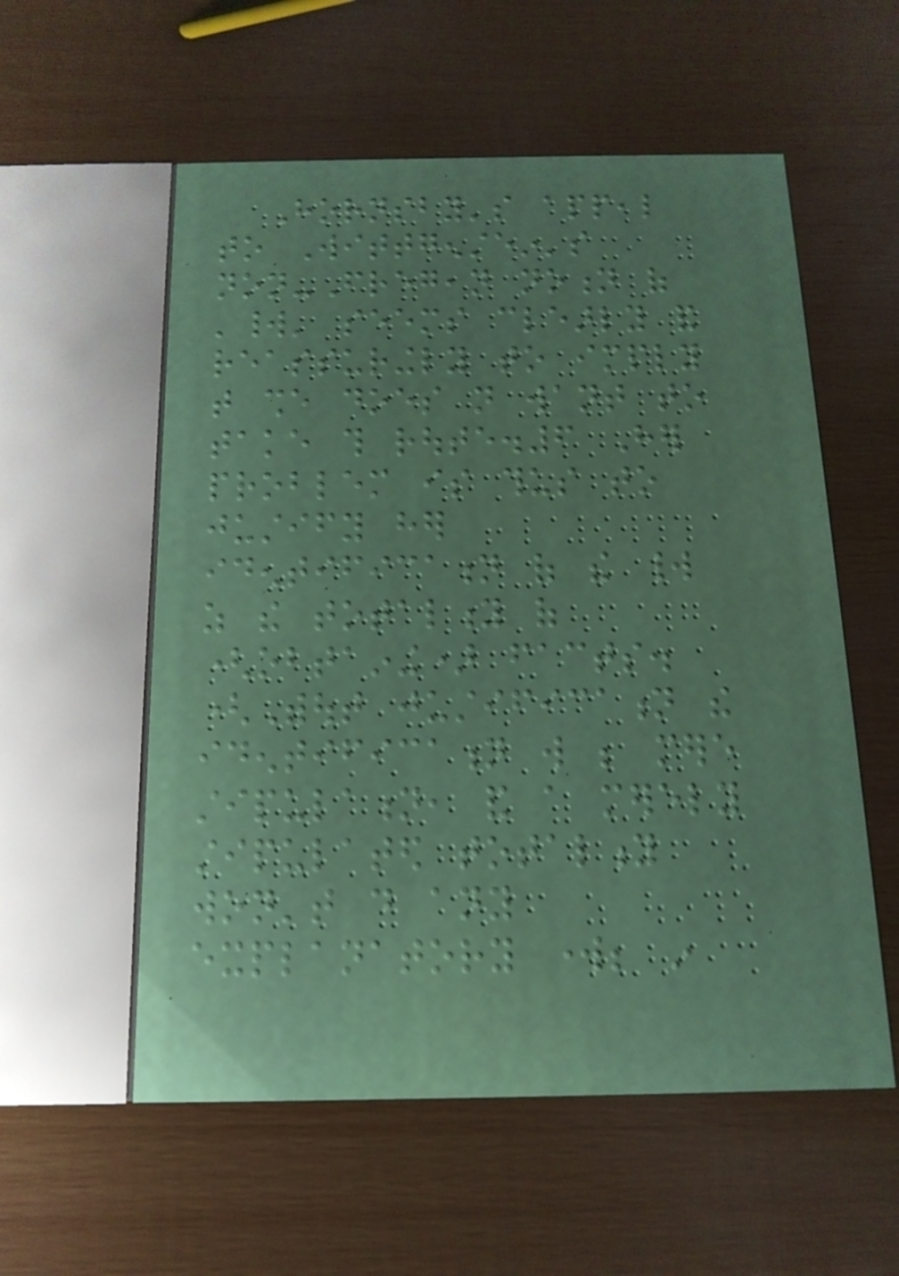Hornsby's appeal
to Wittgenstein's
non-Fregean notion of
'world' seems clearly and
reassuringly to imply
that she does not want to
take this route.6 Her
problem is thus to
justify her
identification of the world
as the totality of
(obtaining) facts.
(Without justification the
identification will be mere
stipulation, and a merely
stipulated totality
won't do any
explanatory work; in
